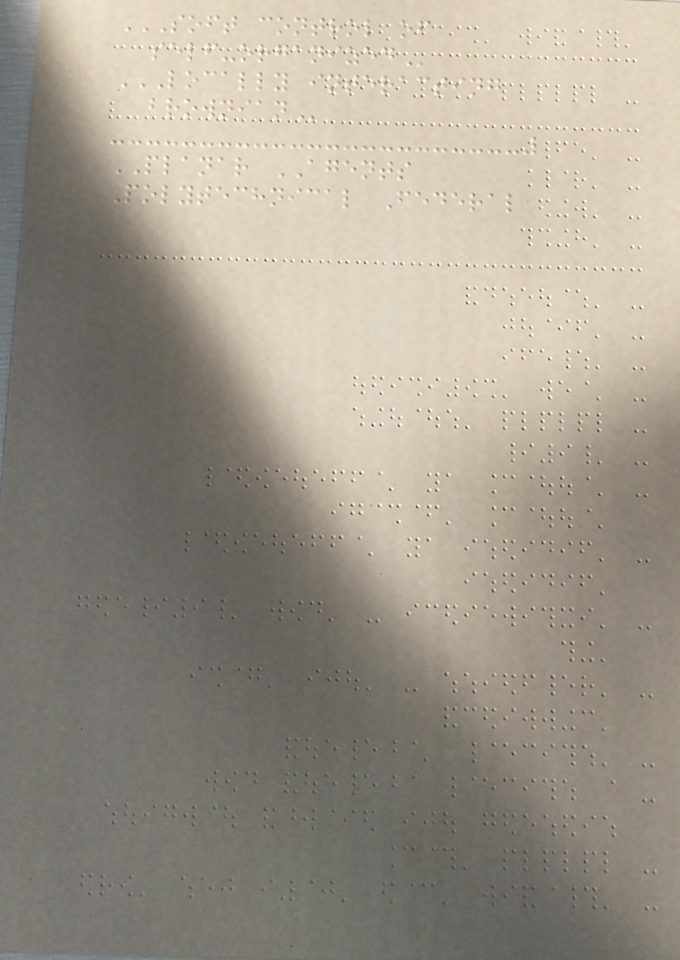SOFT CONTROL OF
SELF-ORGANIZED
LOCALLY INTERACTING
BROWNIAN
PLANAR AGENTS
Polytechnical Federal
